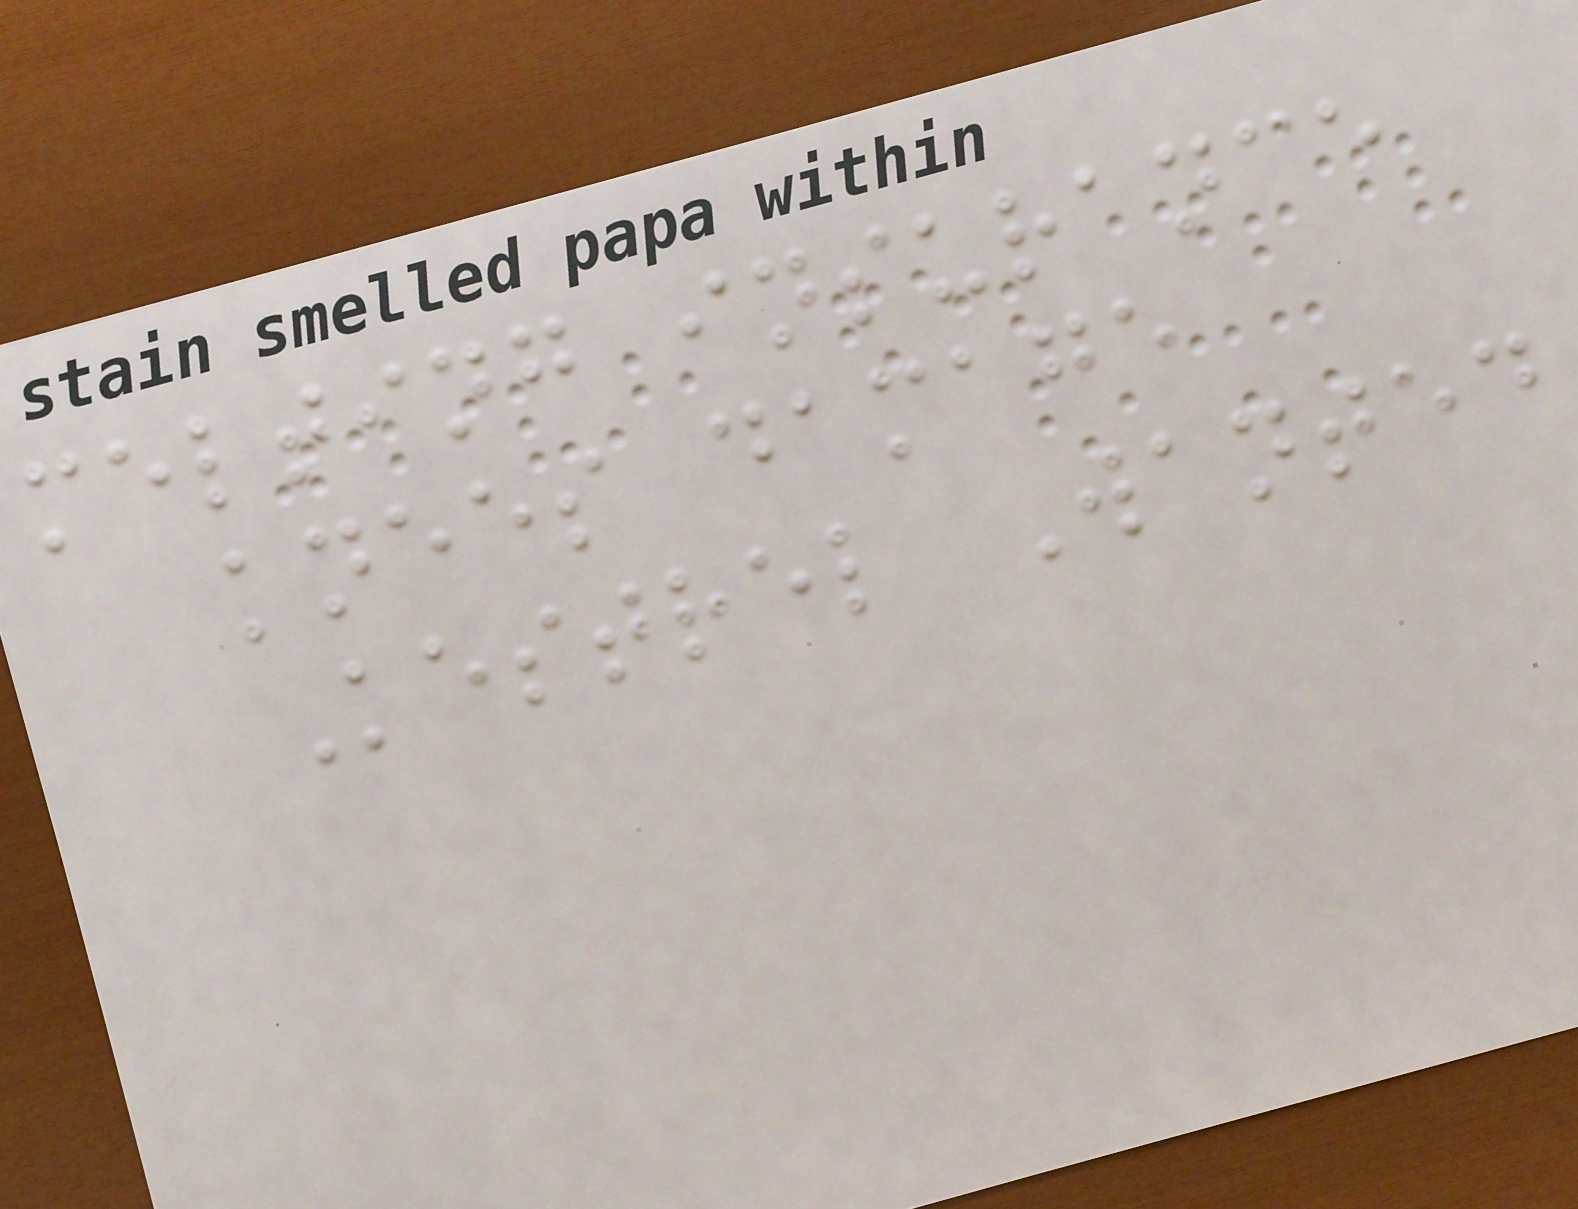melting insurance
knees damage
Kestrel Wanted
